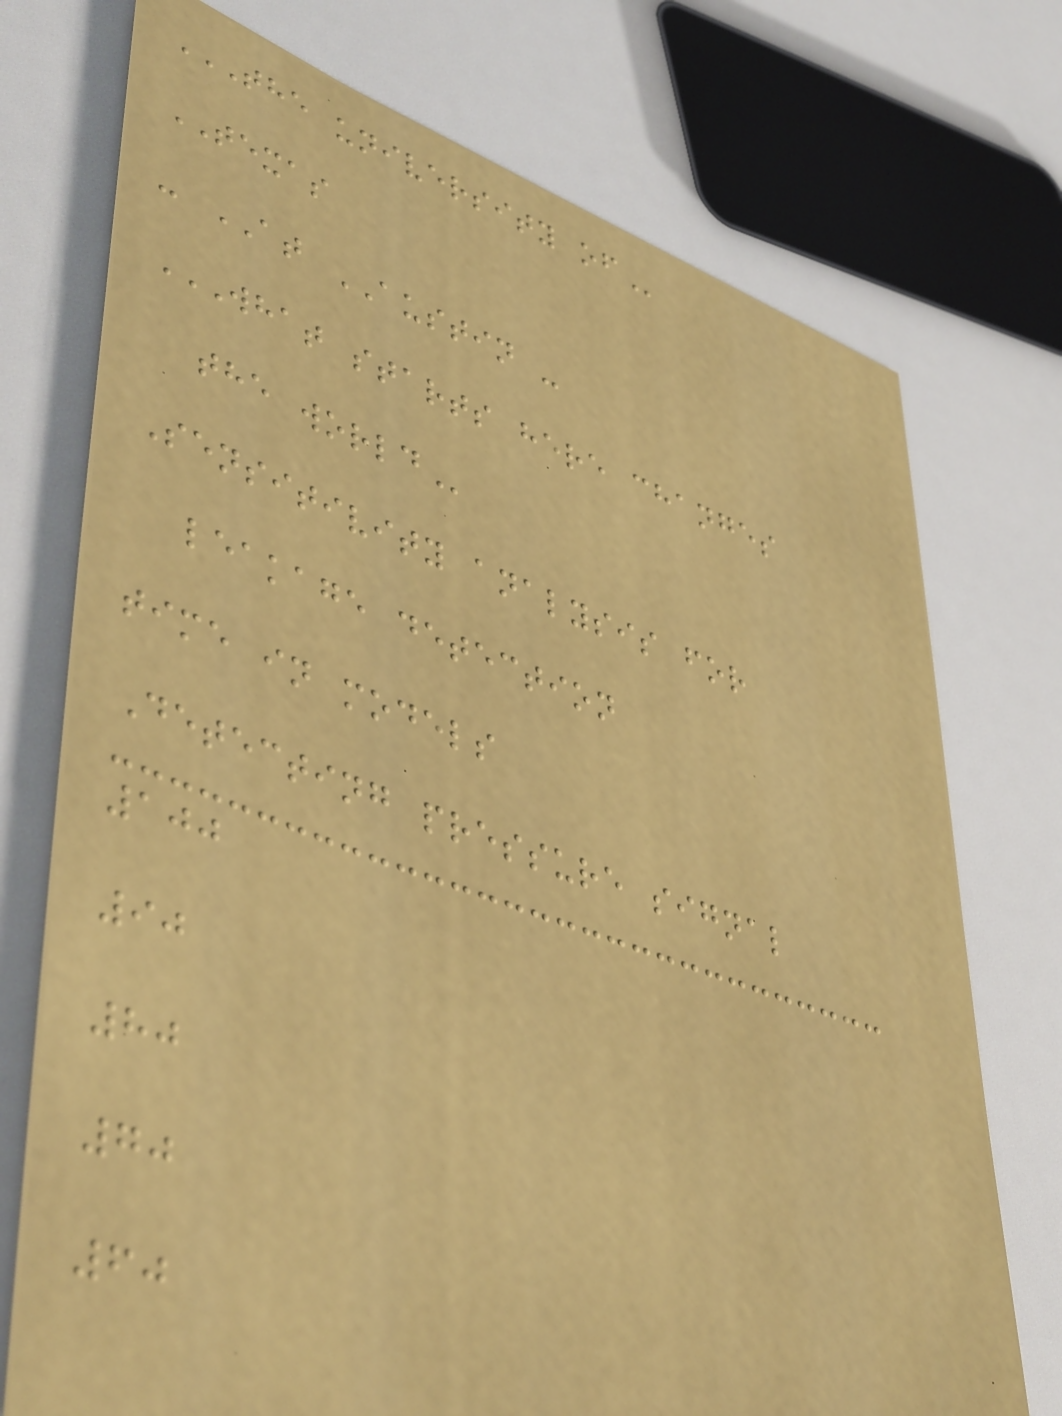THE UNIVERSITY OF
TEXAS
- AT AUSTIN -
WHAT STARTS HERE CHANGES
THE WORLD
Sensitivity analysis for
leakage detection
time in models
Detecting pressure signal
100
90
80
70
60
